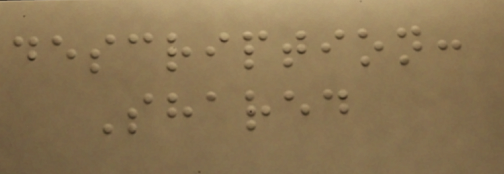description:
Shared
